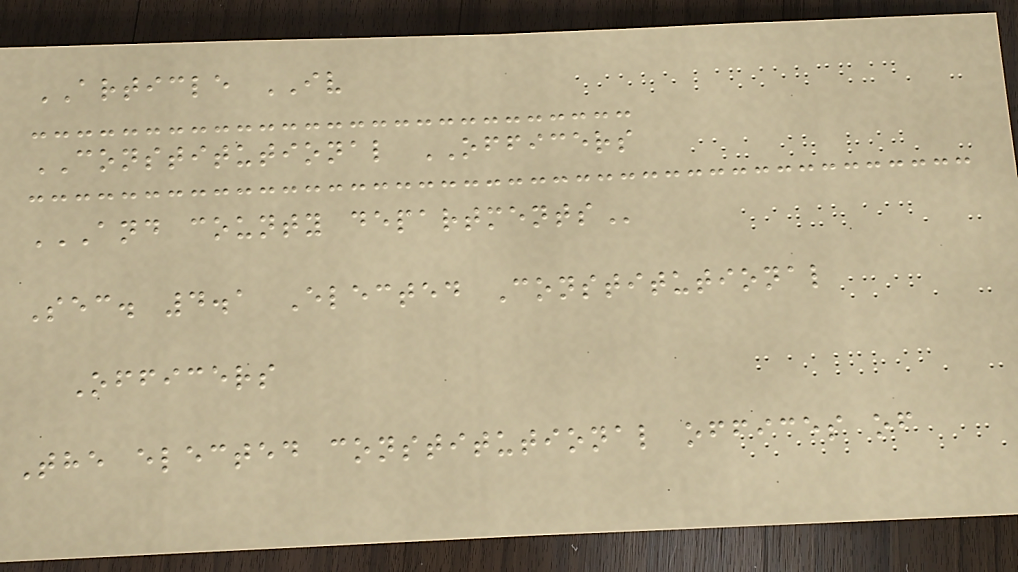ARTICLE IV
CONSTITUTIONAL OFFICERS
AND COUNTY DEPARTMENTS
Sec. 4.1 Elected Constitutional
Officers
The elected constitutional offices of
